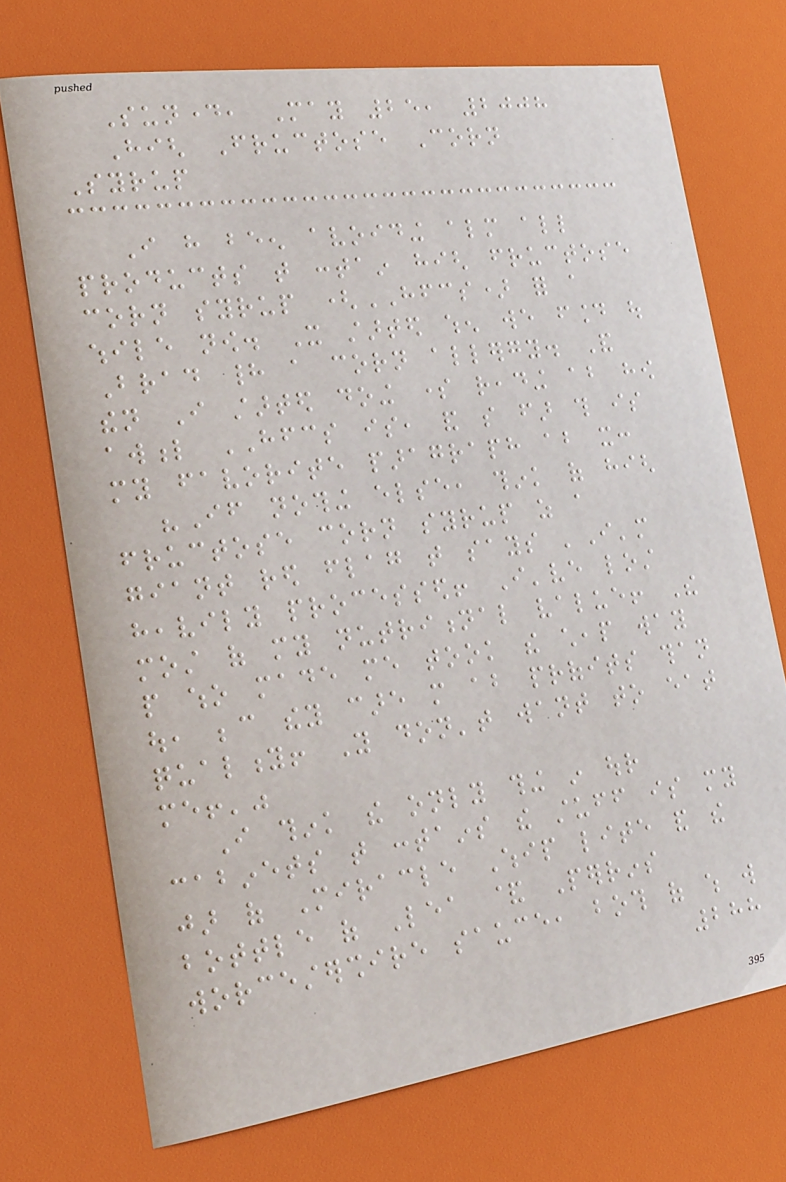Sunday, May 25, 2008
High Fructose Corn
Syrup
I have been avoiding almost all
products that contain high fructose
corn syrup (HFCS) for a
while now. It started when we found out
Brad had a corn allergy. And
then I started doing some reading about how
awful HFCS is, and so far this is
my favorite paragraph about it:
"If nothing else, think of high
fructose corn syrup as a
giant red flag that says 'I'm
heavily processed! I've lost
most of my nutritional value! The
people who made me took the cheap way
out, because they care more about profits than
quality! You don't want to eat
me!'"
I think the only thing in our
cabinets that contains the stuff is my
jar of Miracle Whip lite and the
bottle of Lea & Perrins
worcestershire sauce, both of which will
288
